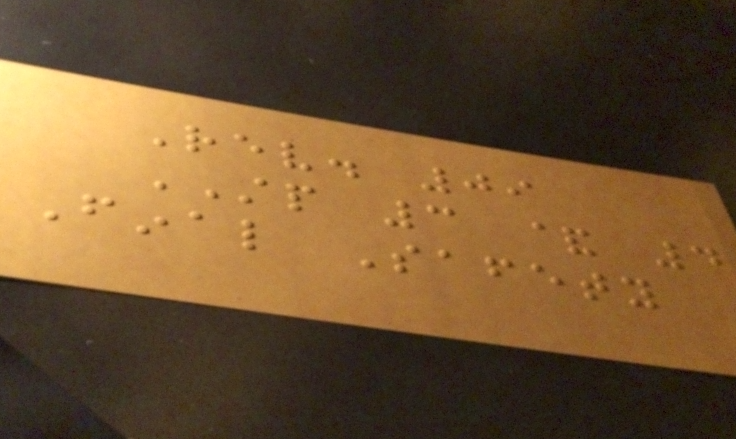Rev. 09
STP 3 & 4
Final Safety
